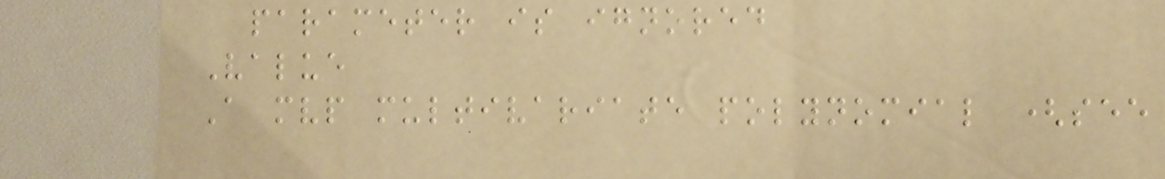parameter is ignored
Value
A mvp multivariate polynomial (see
